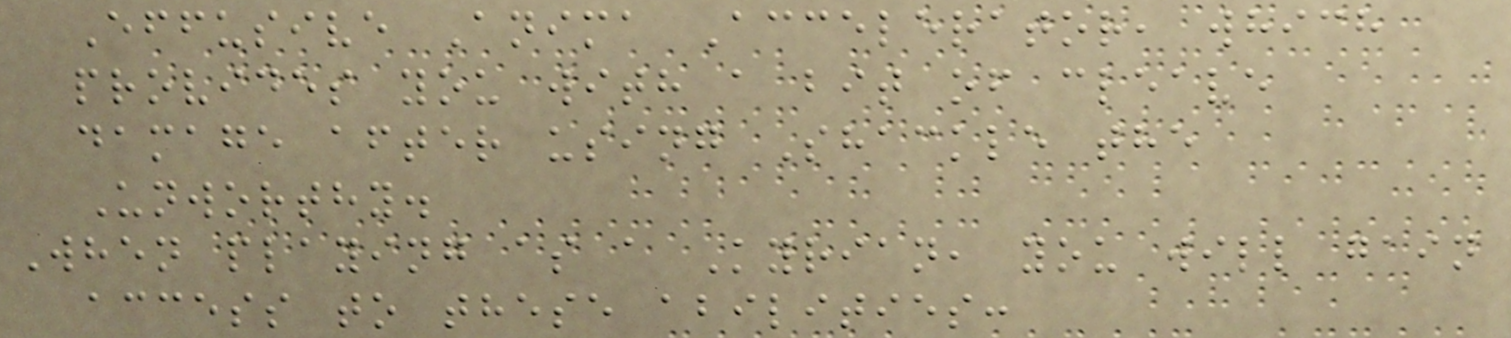Effusive Anima Accelerator, which
provides you with a bit of cleave
damage after using Shackle the
Unworthy.
When playing as a Kyrian, you will gain
access to these abilities:
